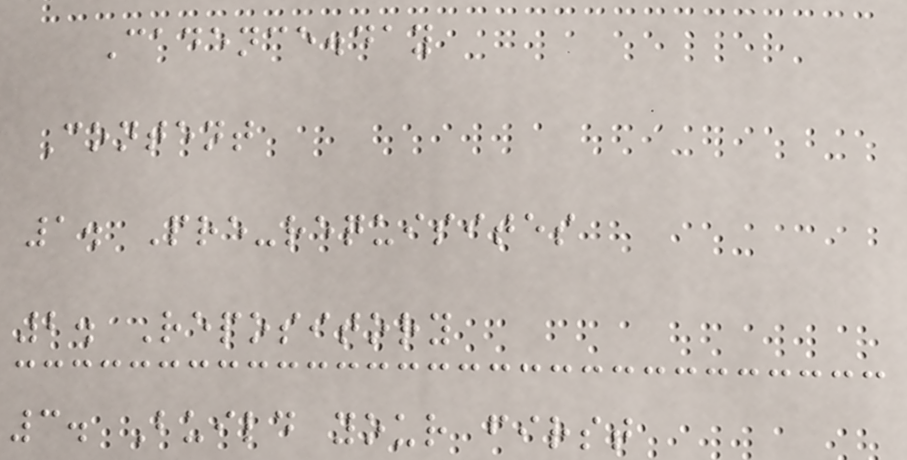Cadence.day
Content
1. Pre-requisites
2. Repository
3. Build your first
